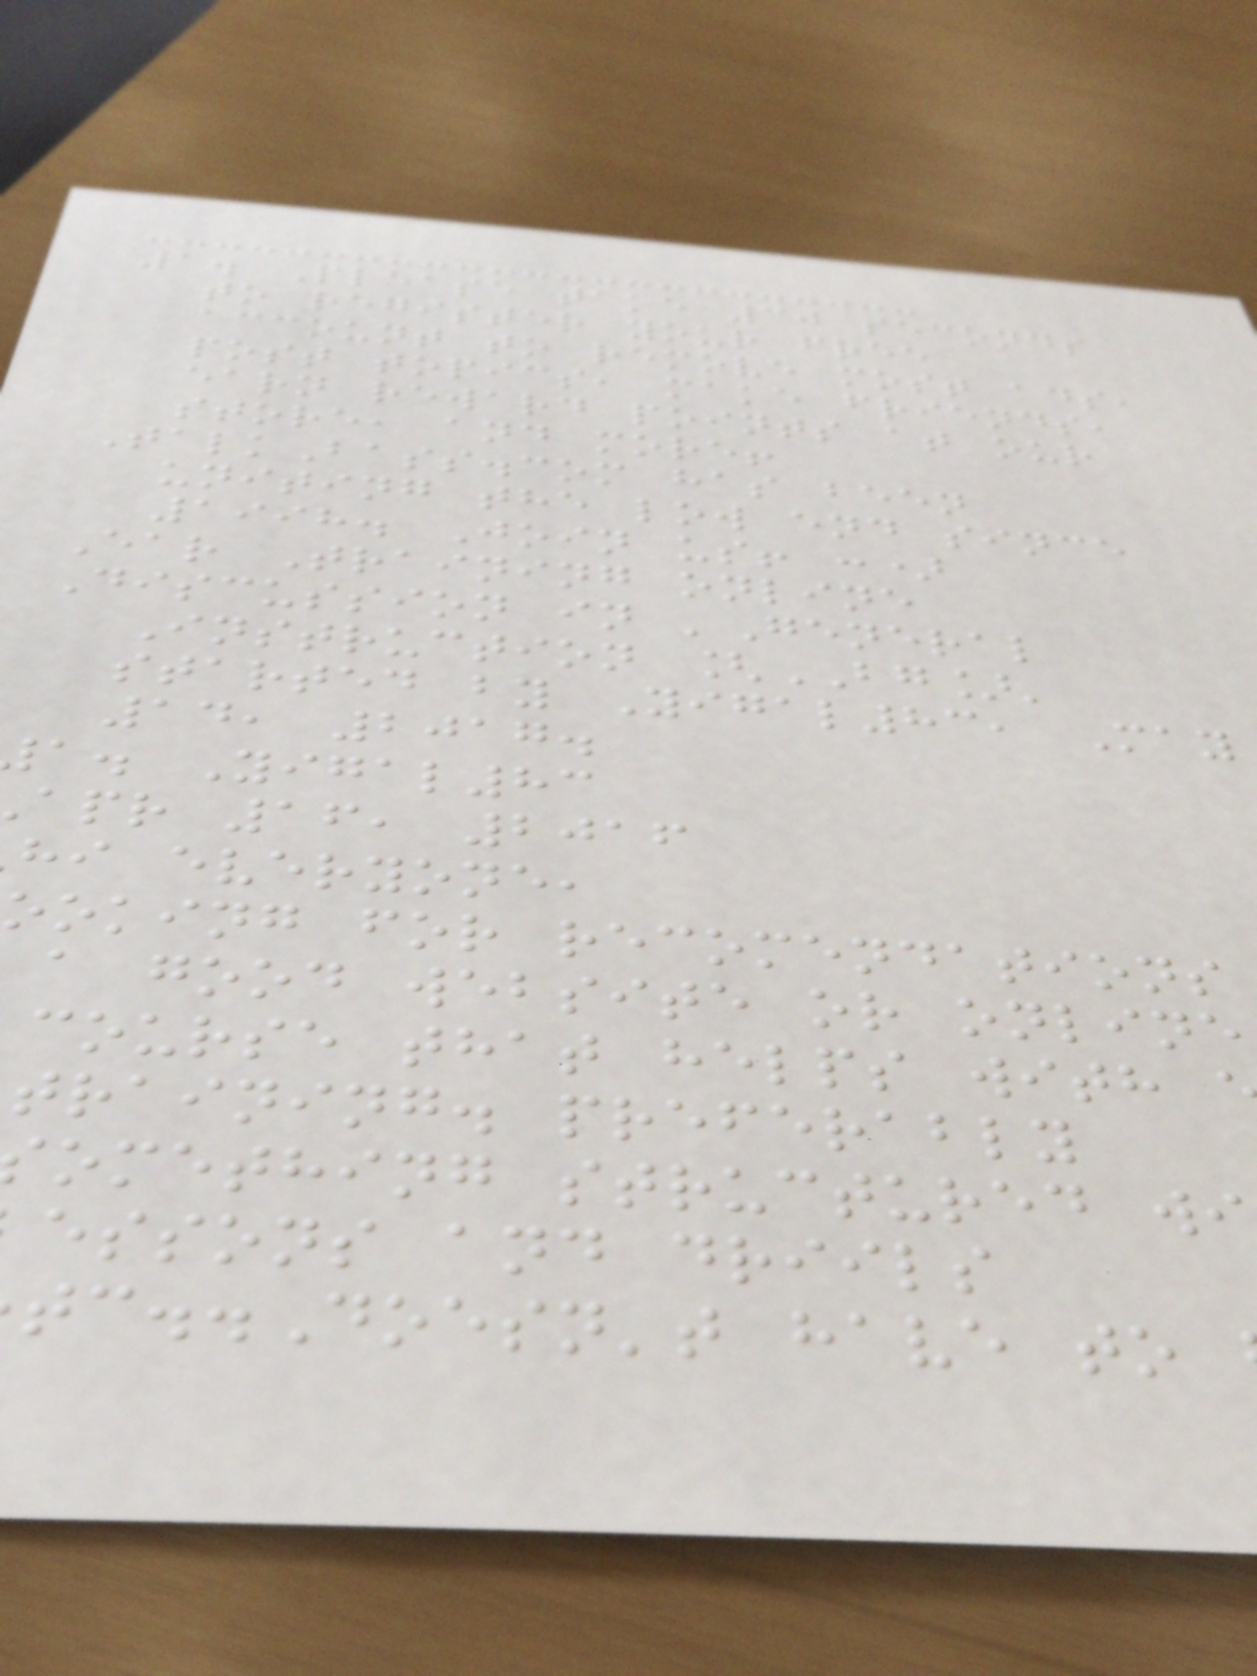1. Please take 30 seconds
to register your free
account to remove most ads,
post topics, make friends,
earn reward points at our
store, and more!
TalkBass.com has been
uniting the low end since
1998. Join us! :)
Ear Training online
Discussion in 'General
Instruction [BG]'
started by Yigal83, May
14, 2017.
a. Yigal83
apr 16, 2016
hi everyone,
ooking for recomendations
a good website or online
course that helps with
training. preferably
omething structured wi
essons and driils
tc..Doesn't have to
